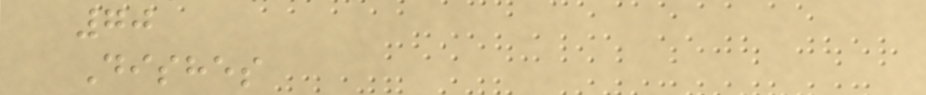70
Dishes
